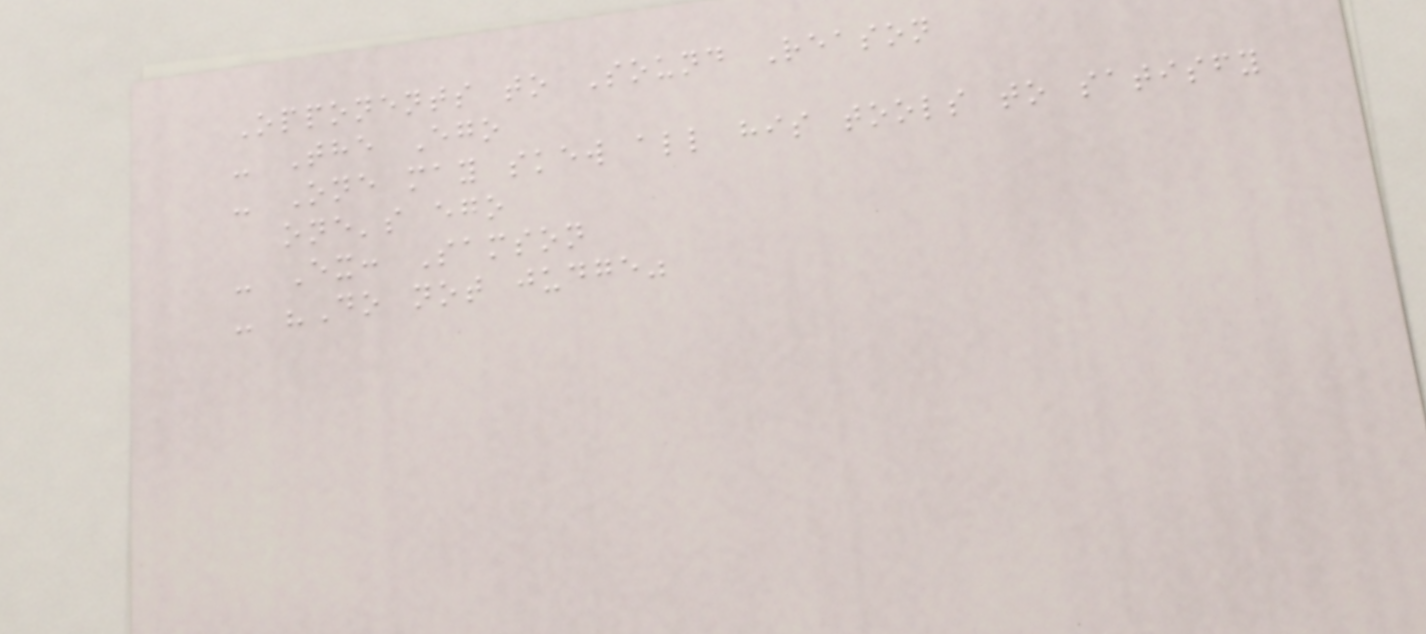Opponents to Sound Reason
- The Ego
- One may skew all his tools to satisfy
one's ego
- Ex: Samson
- "Do not judge"
